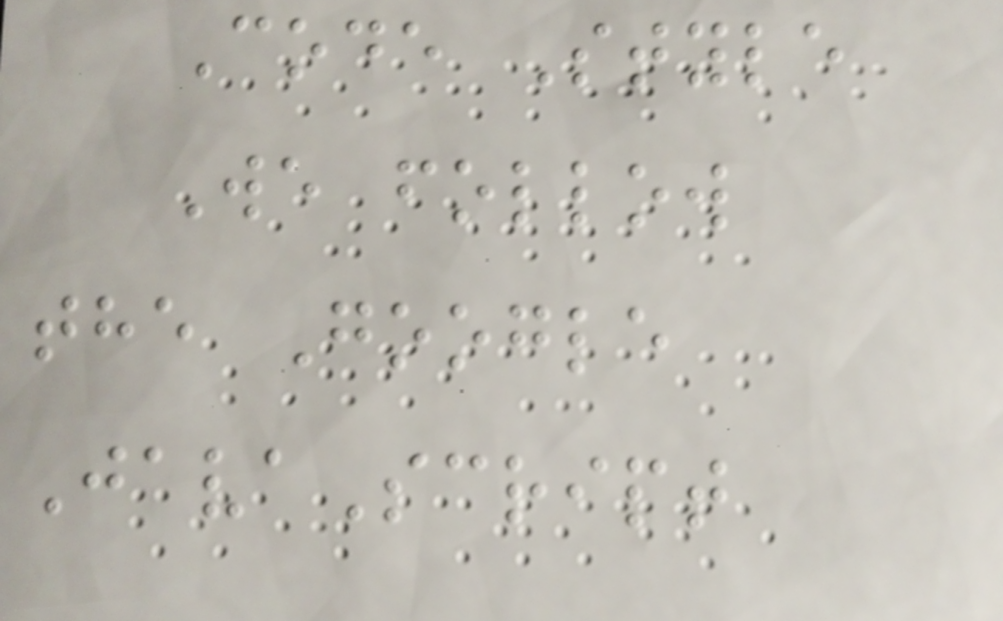Code Style
We follow
the Google
JavaScript
